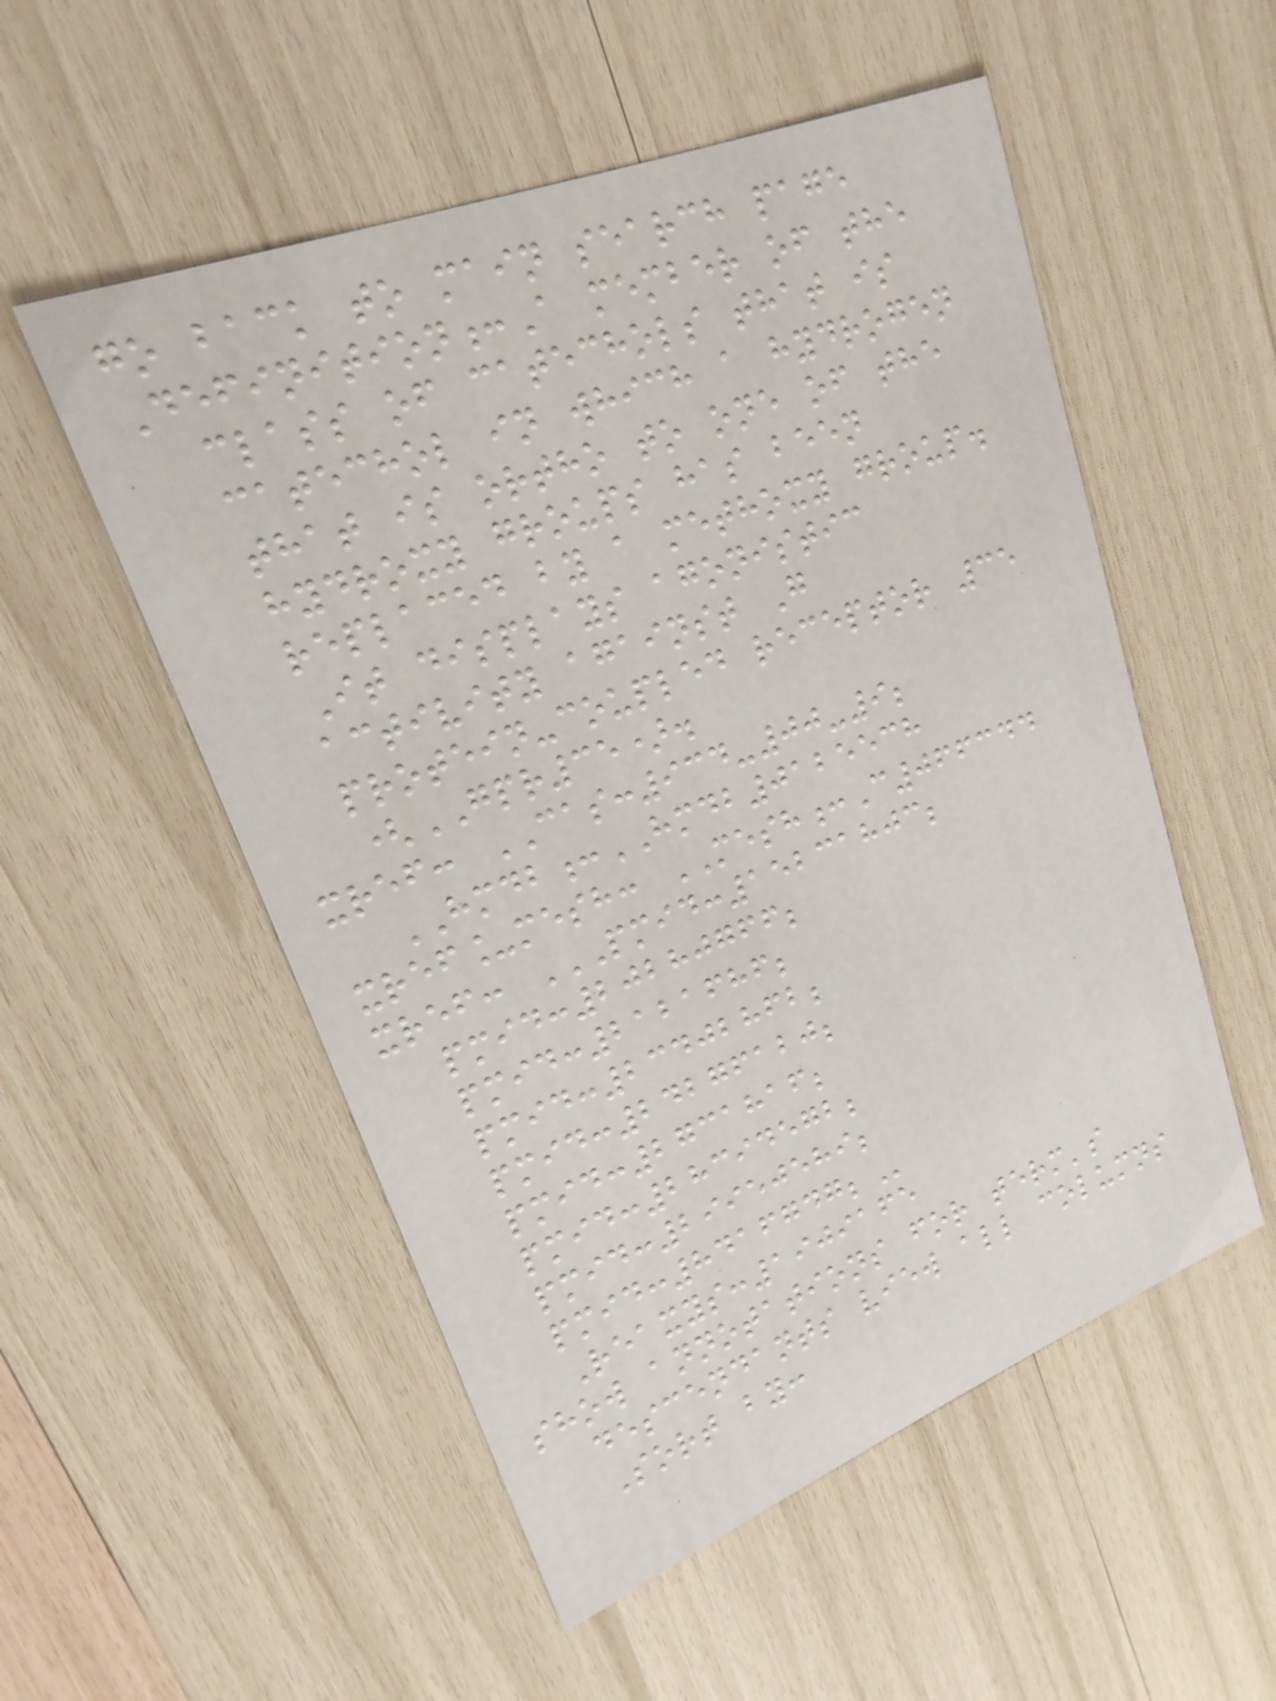go back to main search page
Definition:A member of the
class of catechols that is
catechol in which a hydrogen
that is ortho to one of the
hydroxy groups has been
replaced by a methoxy group.
It displays agonistic
activity against G
protein-coupled receptor 35
(GPR35).
xref: CAS:934-00-9;
HMDB:HMDB0125538
xref_mesh: MESH:C066344
xref: PMID:15231803;
PMID:20280766;
PMID:2121686;
PMID:23402862;
PMID:24276120;
PMID:2731816;
PMID:28394572;
PMID:29950589;
PMID:8416747;
Reaxys:1909165
show annotations for term's
descendants view all columns
Sort by:
